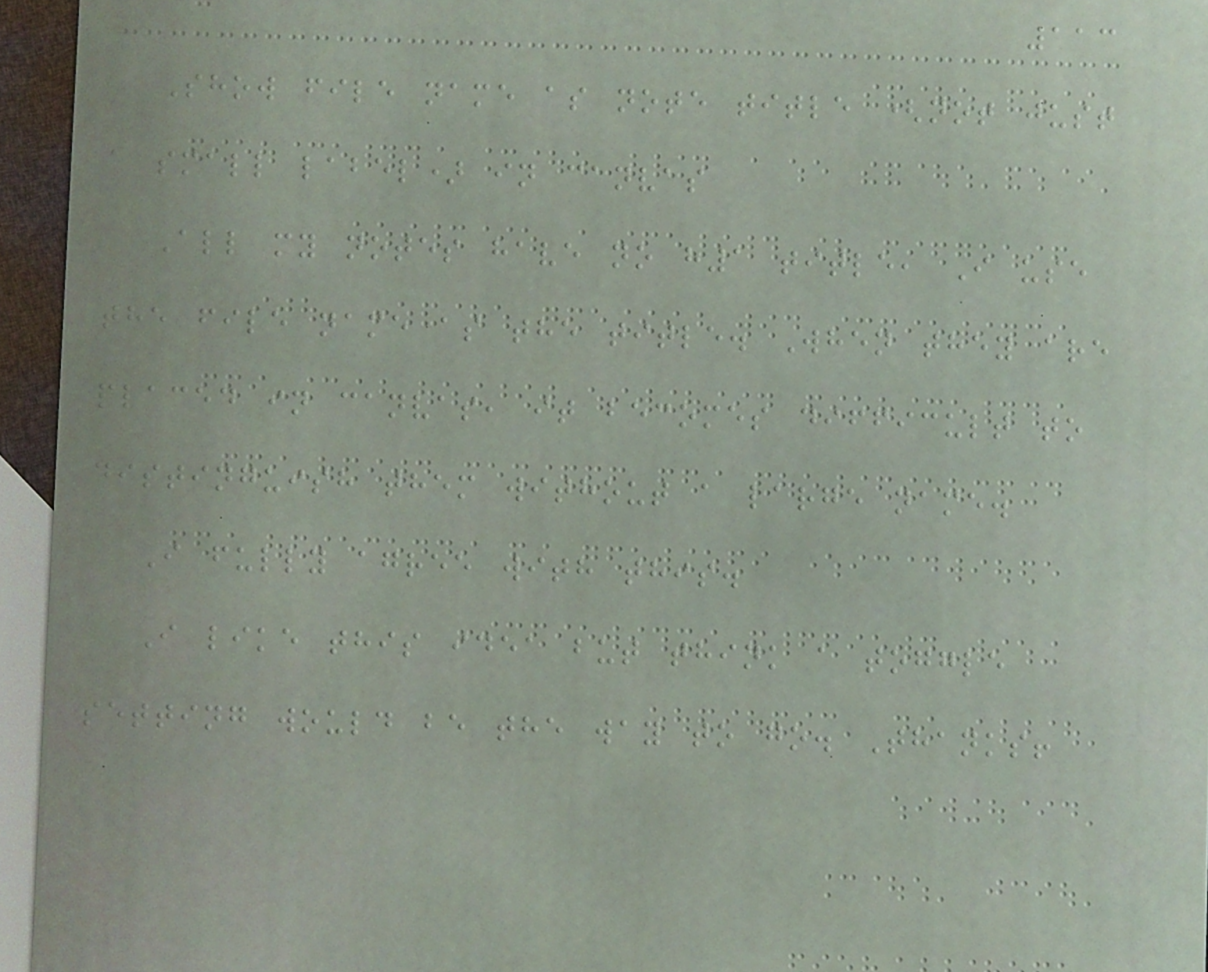113
Show file name as note title (not just
a small label) in canvas
All my notes have no h1 title, I use
the file name as the title. When they are
placed in canvas, it becomes difficult to
distinguish them without a large name.
I fully agree with this.
I like this idea but think a toggle
setting would be the way to go. Thanks!
